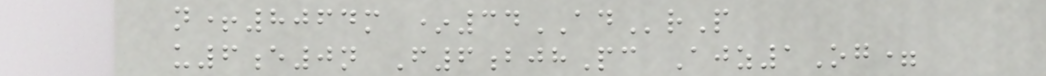n+8064m *34ADrP
u6e0n F6bjhPc Ajz1Og=
